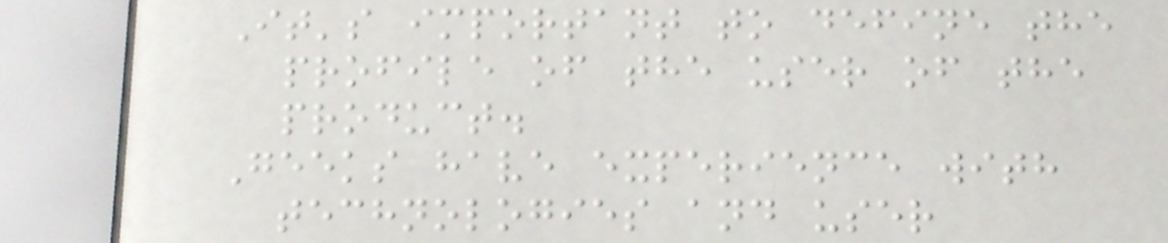It's important to define the
profile of the user of the
product.
Geeks have experience with
technologies and user
